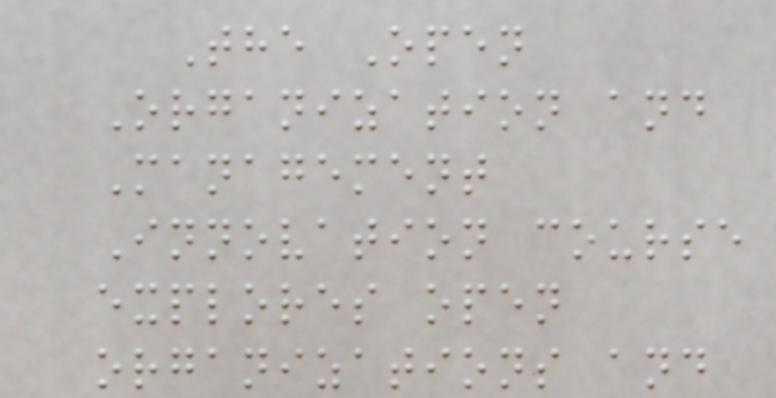The Open
Organization and
Management
Innovation course
explores open
organizations and
